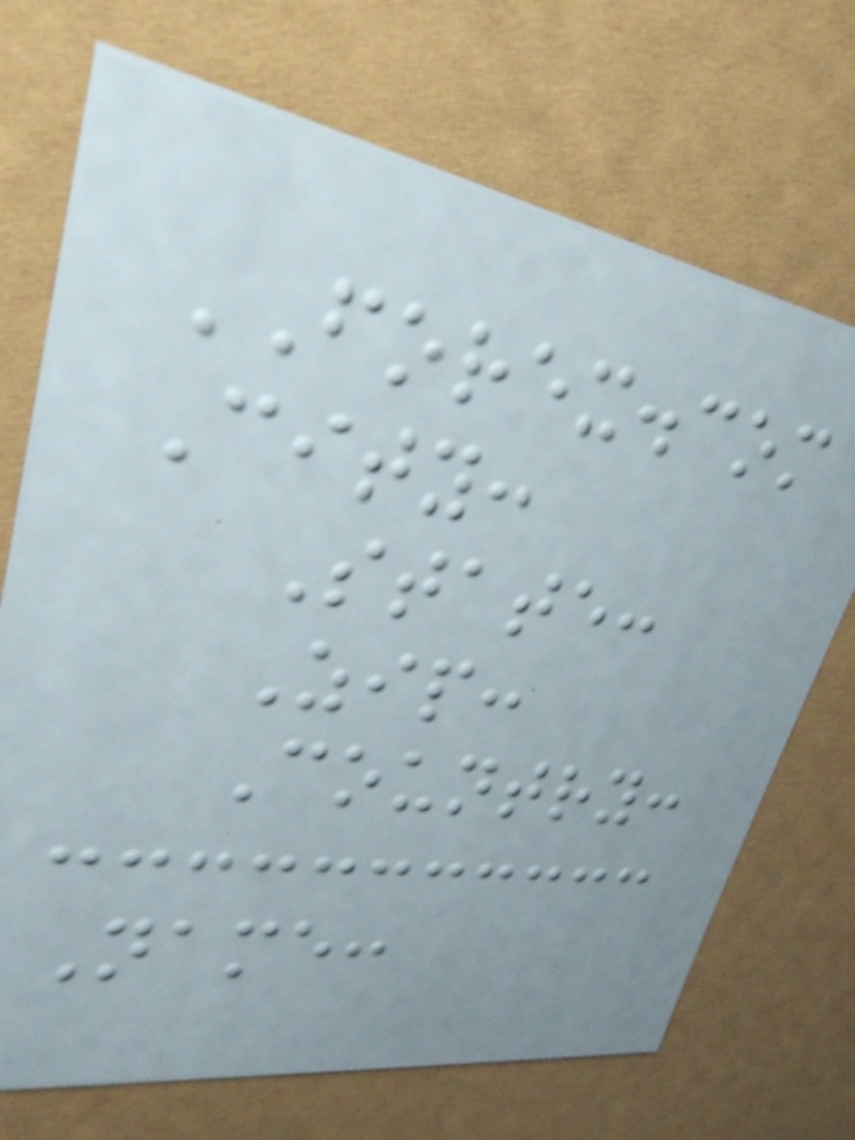FOREX.com
City:
State:
Zip:
Country:
Name:
